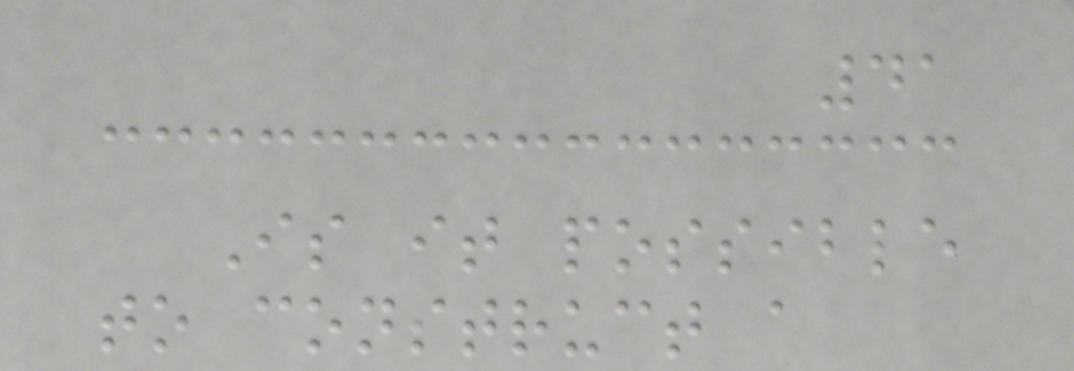41
Is it possible
to construct a
